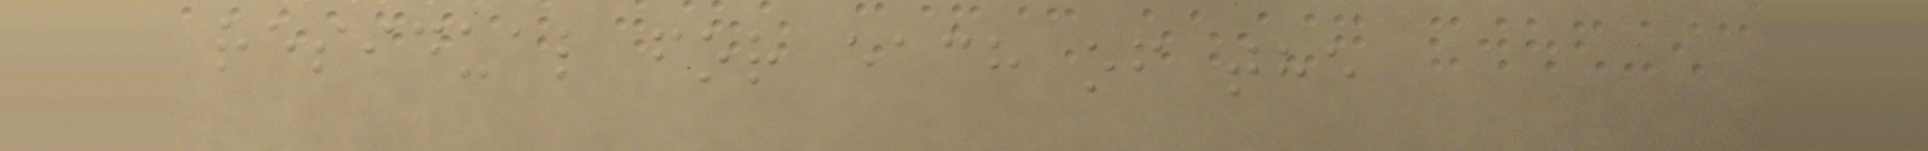residual for each of the
